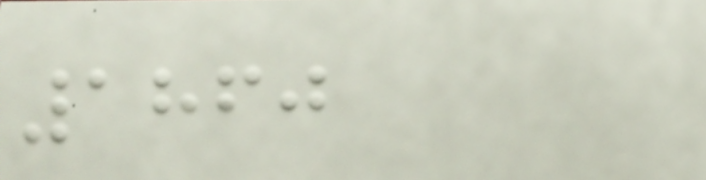1860
